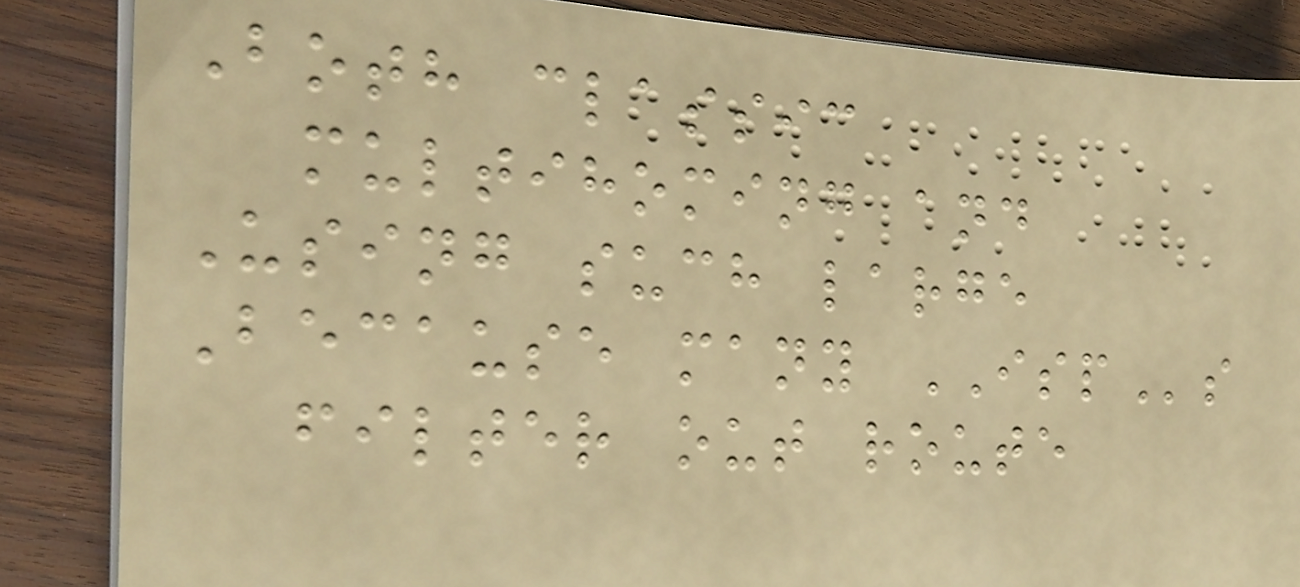Both classic
multihoming and
Using such large
Because many ISPs
filter out route
